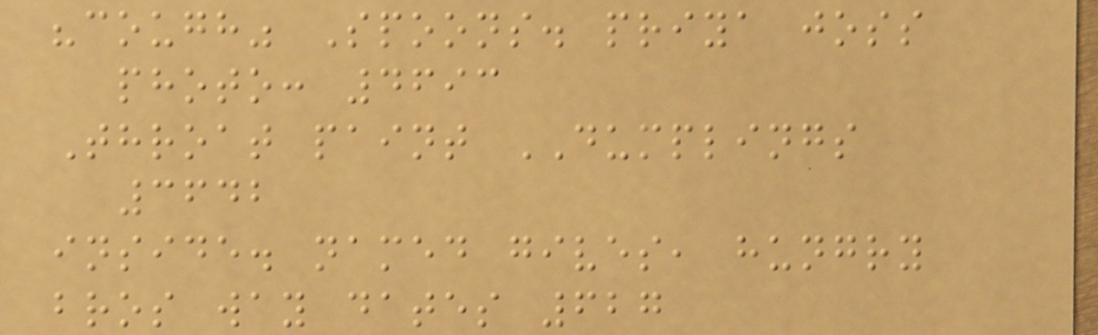"cough" Spoons. priya joss
photo: 4693
Throat paint DUMPLINGS
3642
inside. named gives, hungry
bros way dates 627
